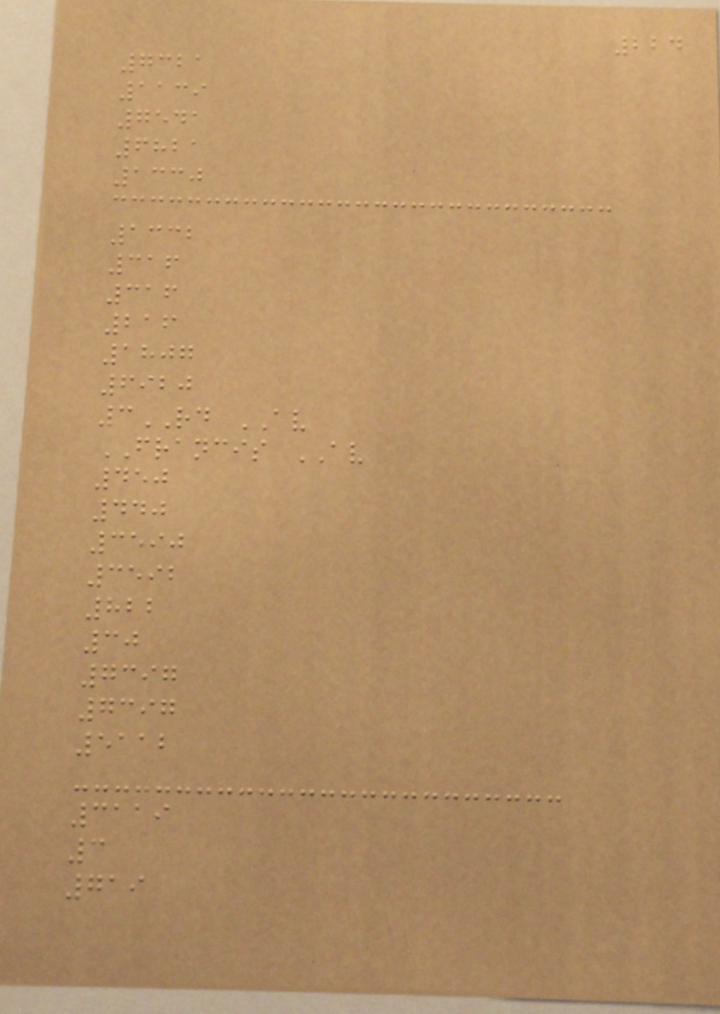224
7321
1139
7541
6821
1330
1332
316
316
216
1807
6920
3RD AV
FRANCIS AV
450
440
3590
3592
822
30
7397
7397
5112
3119
3
719
